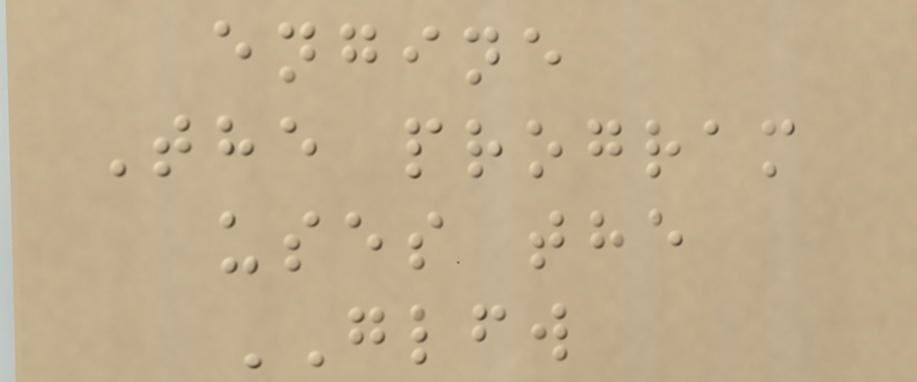engine
The program
uses the
GLFW
